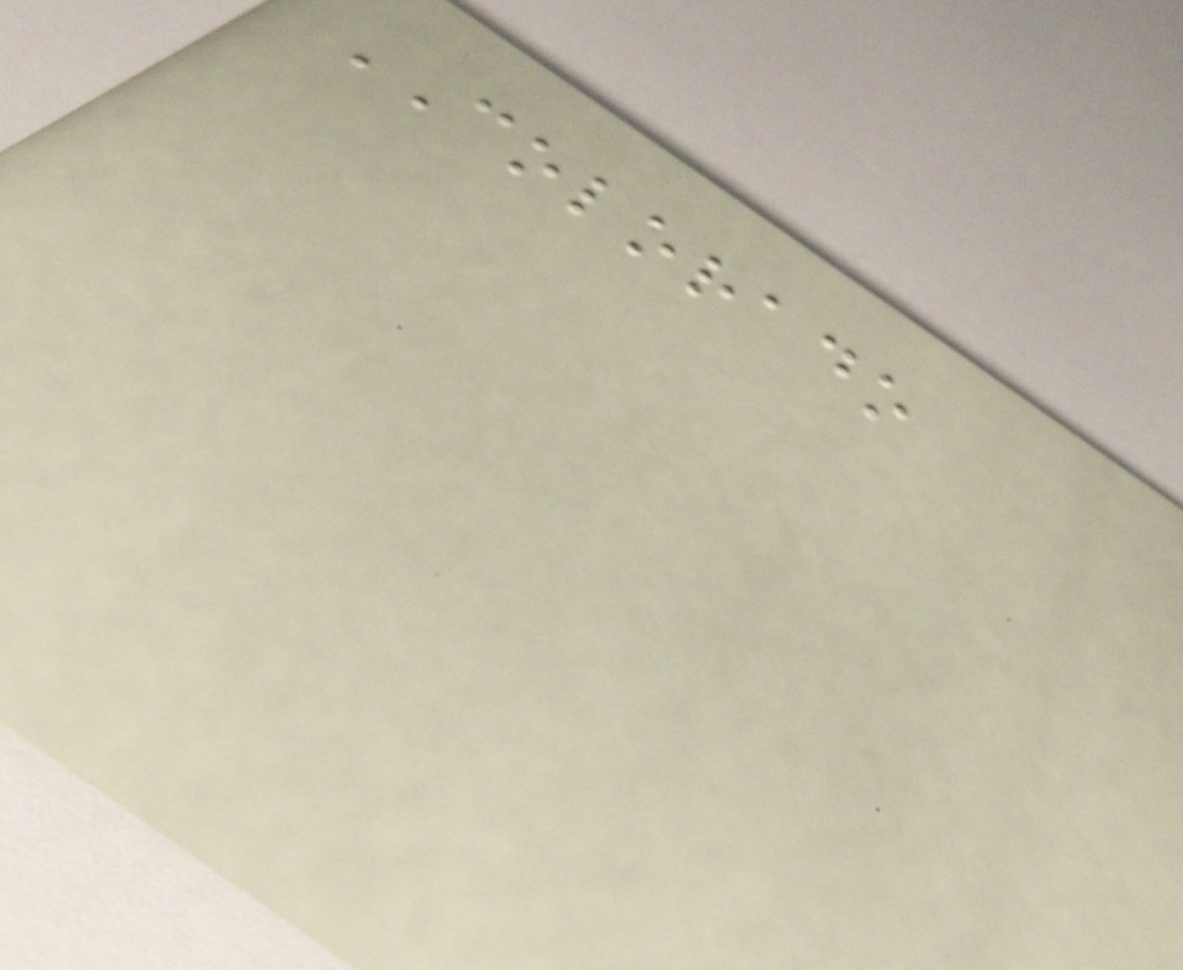COLORADO
